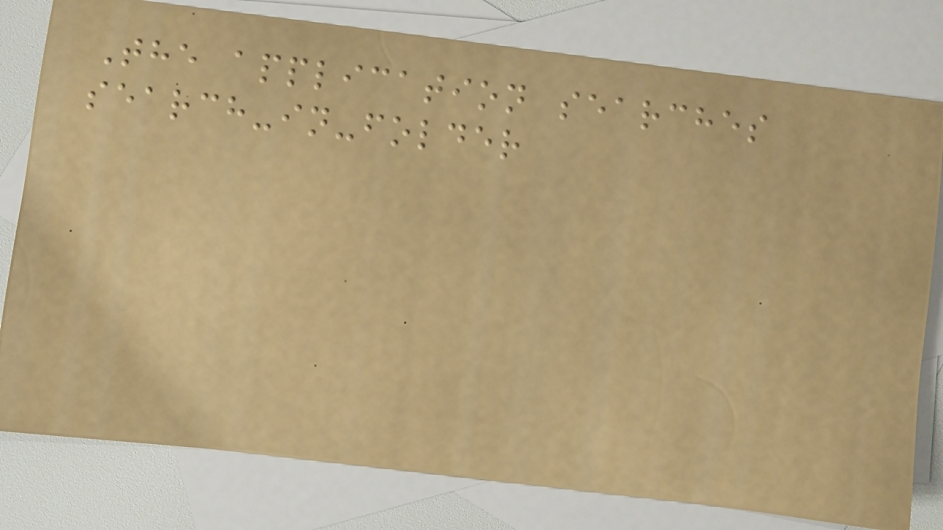The application searches
search-in-folder
